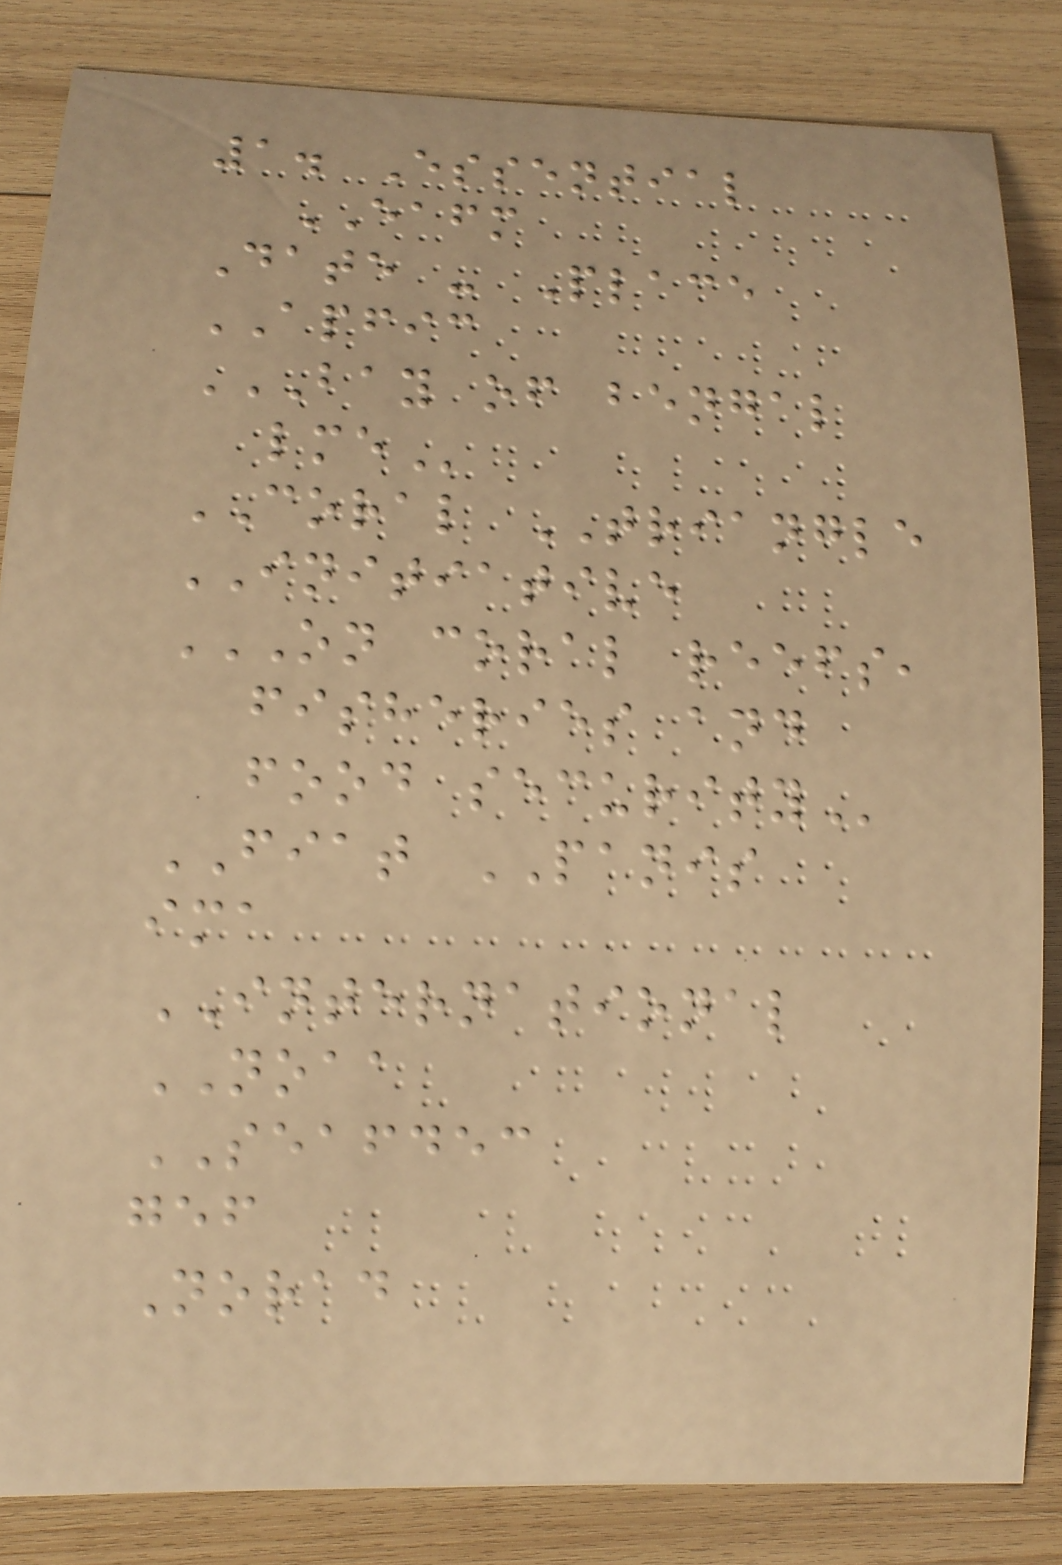1. Essential
EAFM
Date - Place
APFIC
BAY OF BENGAL
LME
CORAL TRIANGLE
INITIATIVE
ON CORAL REEFS,
FISHERIES AND
FOOD SECURITY
FIAT PANIS
ima
INTERNATIONAL
NOAA
SEAFDEC
gef
Norad
